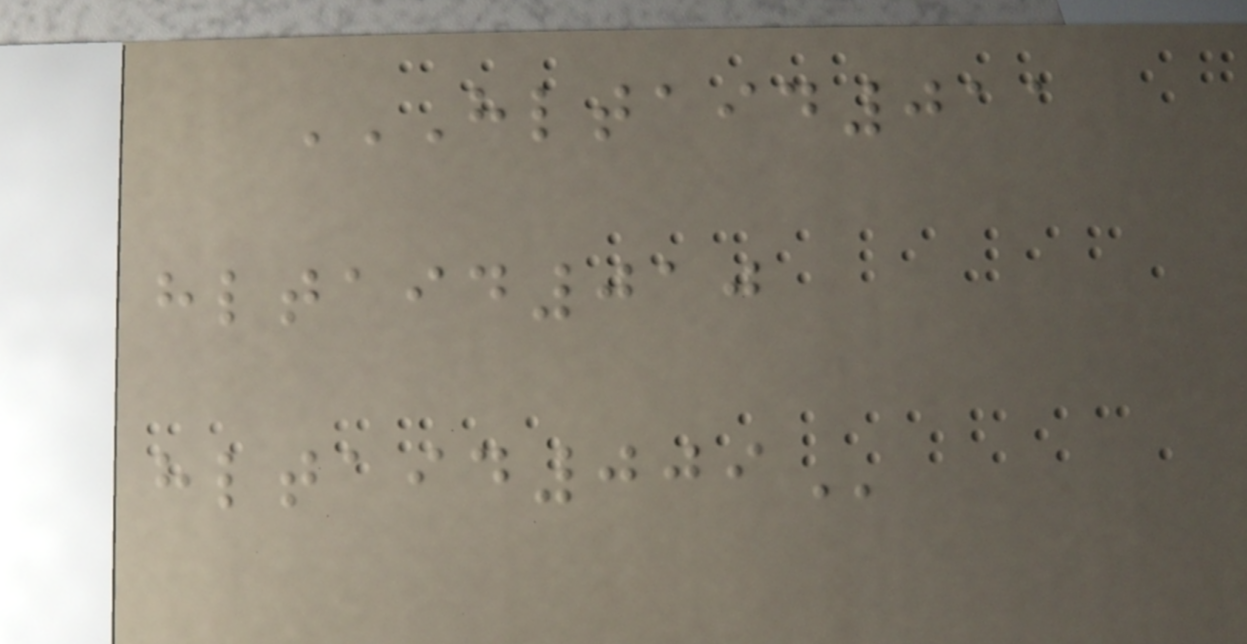HLTAID011
HLTAID010
HLTAID009
